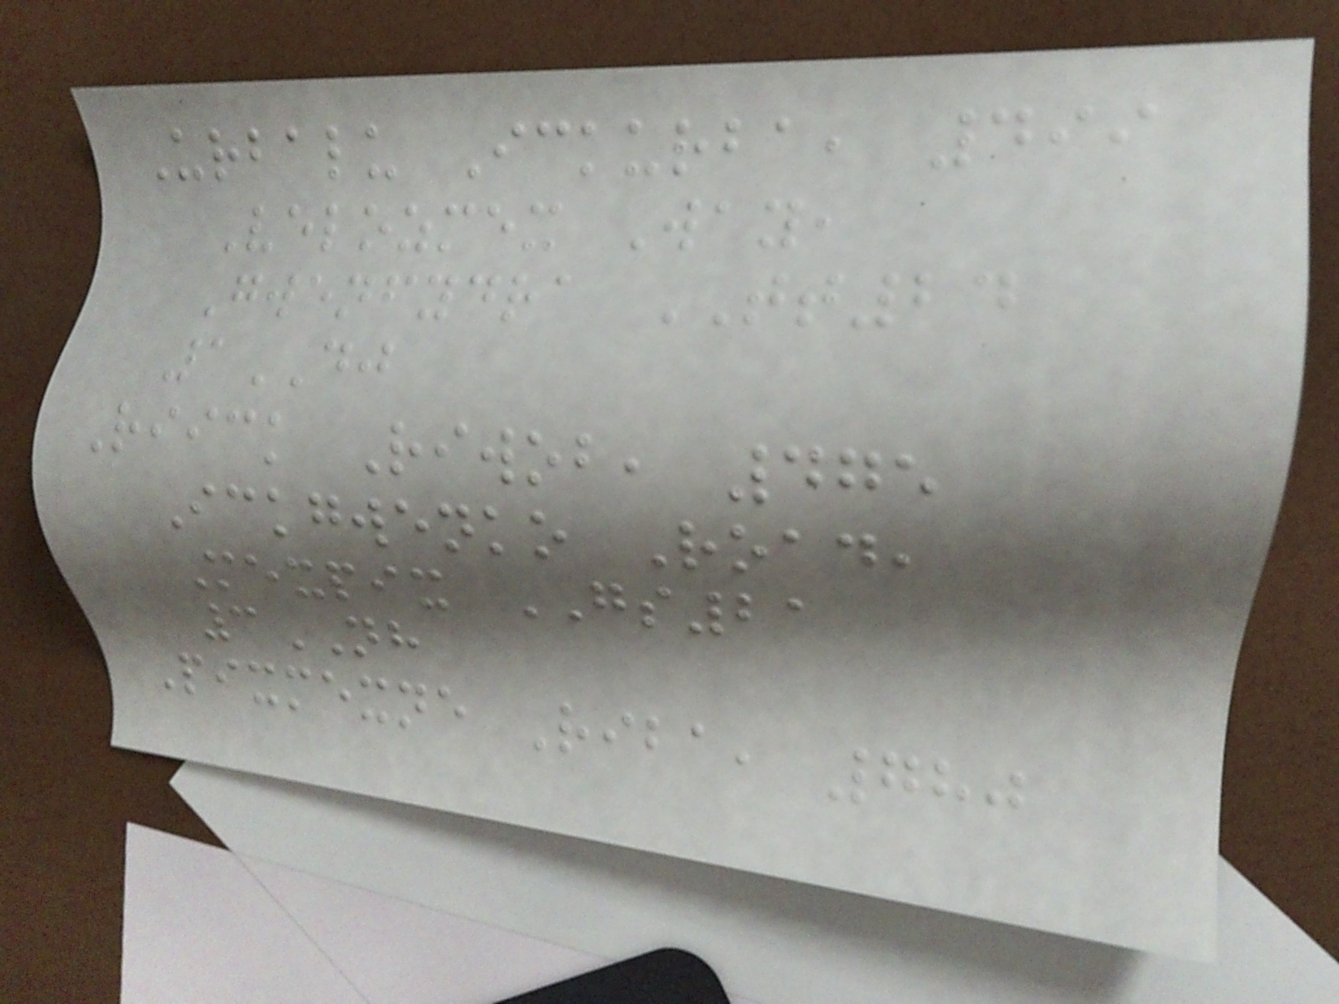Urbalu Ickurba, 499
Velozmex Way,
Gwenfydra TT24
1DJ
Riick Riwob, 475
Ickgwenko Road,
Mexpix GS21
3NH
Pixmexne Riba, 780
